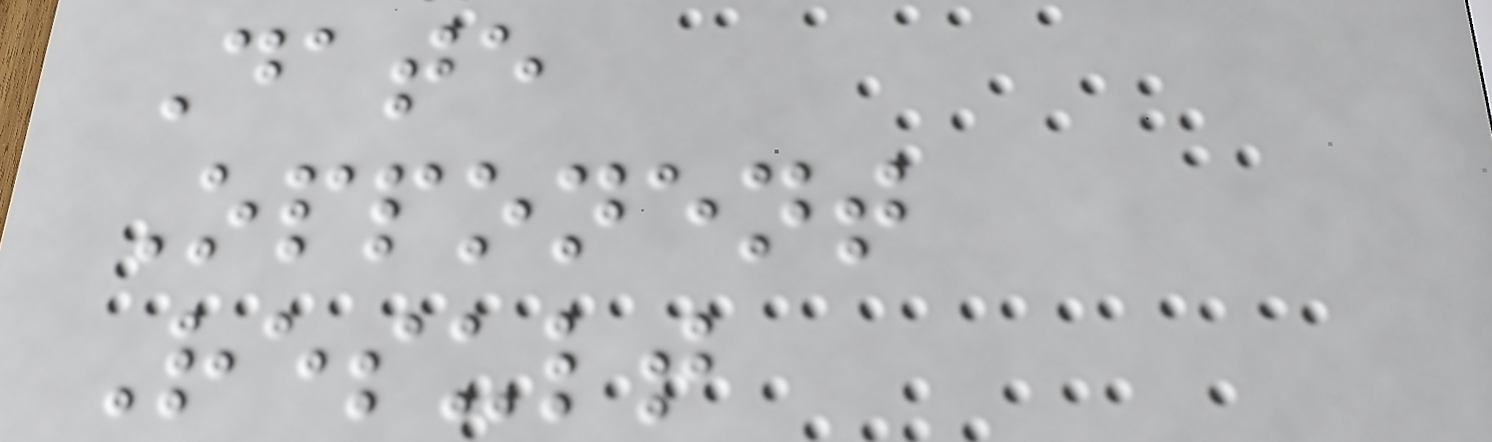Date
Opponent
Result
